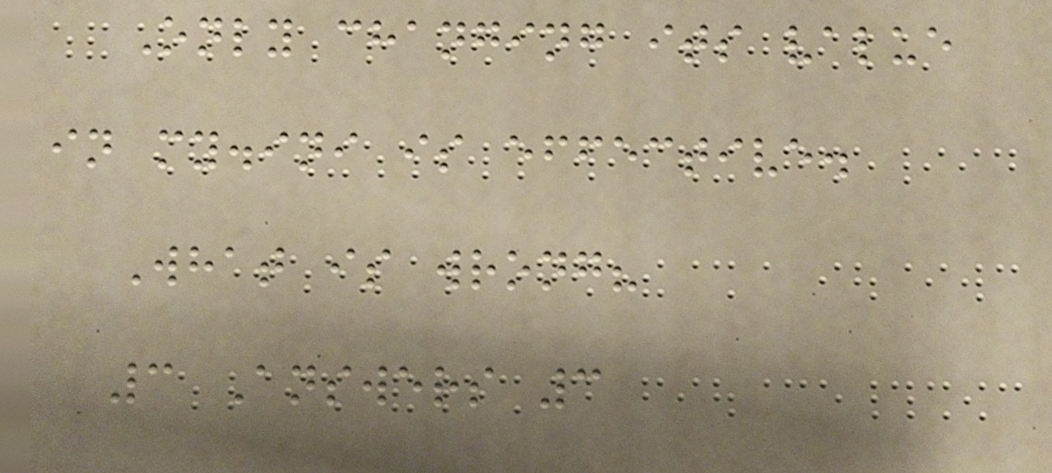Only changing its value
in my.ini is effective.
What is wrong?
3 Answers 3
